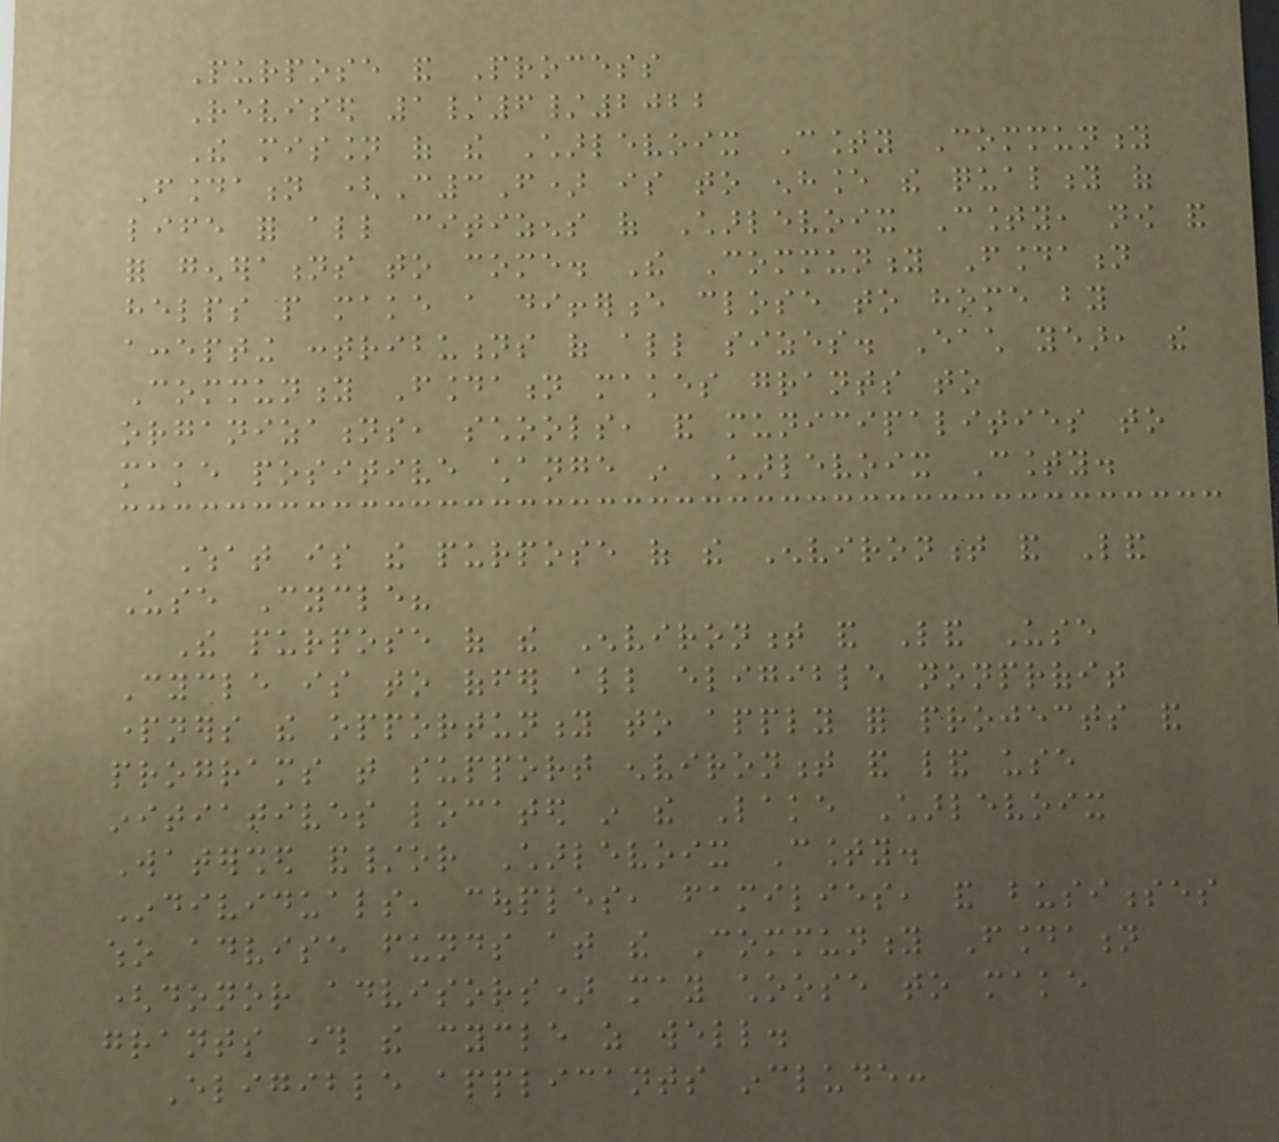Purpose and Process
Revised 1/6/2022
The mission of the Charlevoix County Community
Foundation (C3F) is to enhance the quality of
life for all citizens of Charlevoix County, now and
for generations to come. The Community Foundation
helps people make a difference close to home by
accepting contributions of all sizes. Each year, the
Community Foundation makes grants to
organizations, schools, and municipalities to
make positive change in Charlevoix County.
What is the purpose of the Environment and Land
Use Cycle?
The purpose of the Environment and Land Use
Cycle is to offer all eligible nonprofit
partners the opportunity to apply for projects and
programs that support environment and land use
initiatives located in the Lake Charlevoix
Watershed and/or Charlevoix County.
Individuals, couples, families, and businesses
who advise funds at the Community Foundation
(donor advisors) may choose to make
grants through the cycle as well.
Eligible applicants include:
